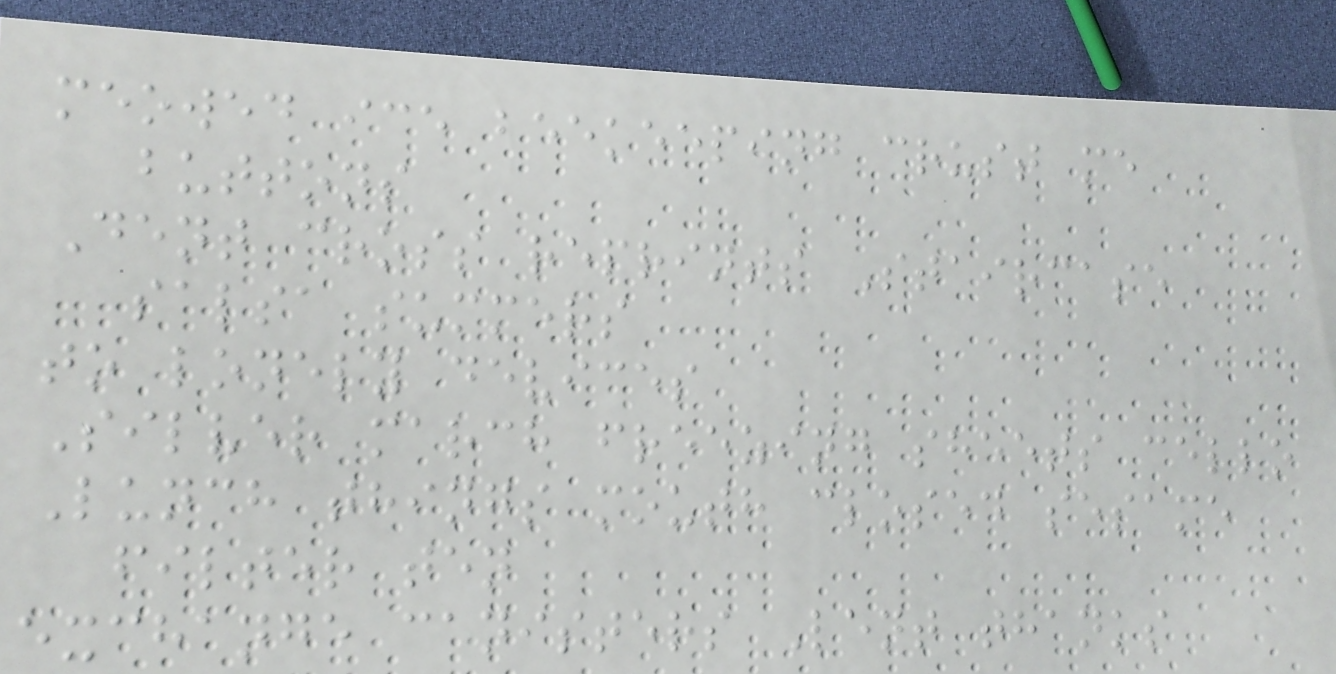meowed ice beekeeping crust me
buttons
Dent cross reprints Staircase
salsa summers
to lonely devices
Silver march freezing sheets cello
Lunch things mouth closed sesame
filter ten
exchange canisters Lent thanks
